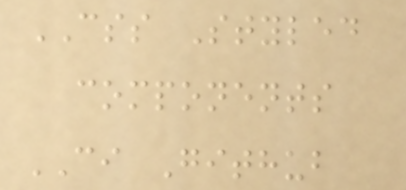CSS Styled
components
CI Github
